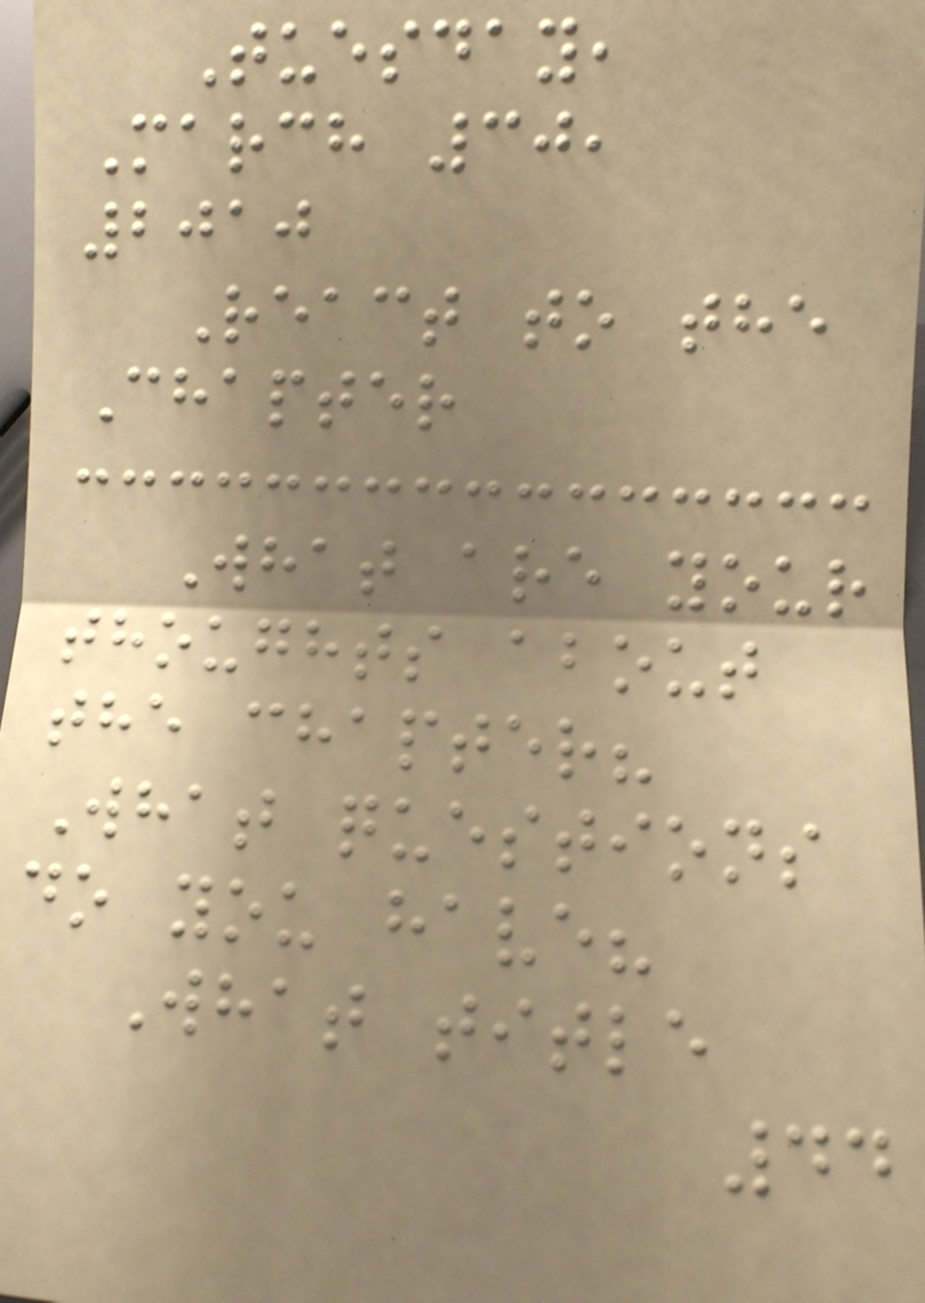Tuesday,
March 30,
2010
React to the
Chapter
What are your
thoughts about
the chapter?
What questions
do you have?
What title
44
